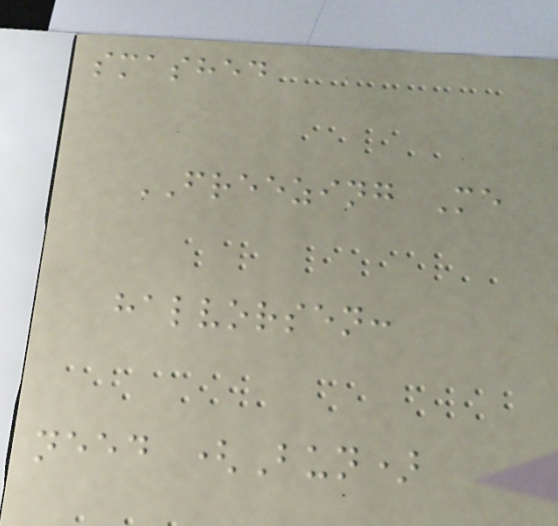smashed
FREEZING Me
halvorsen:
need (Bun)
